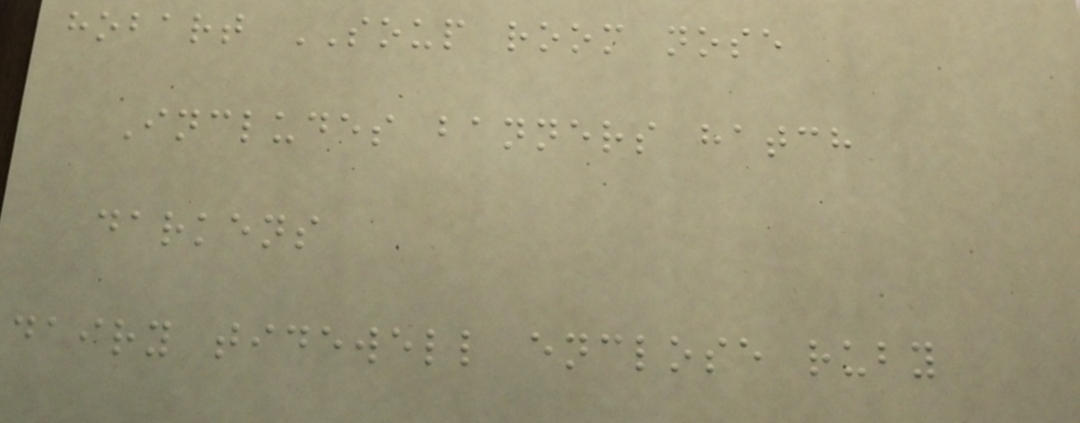hobart SOUP room nose
Includes banners hatch
darkens
dairy tidewell enclose ruby
